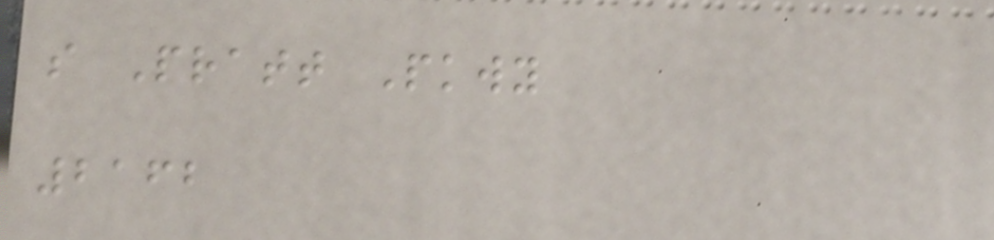s Pratt Pkwy
2162
